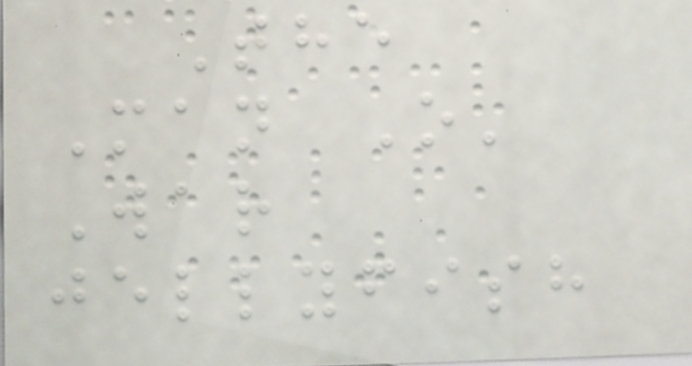The
Man O'
War
jellyfish
